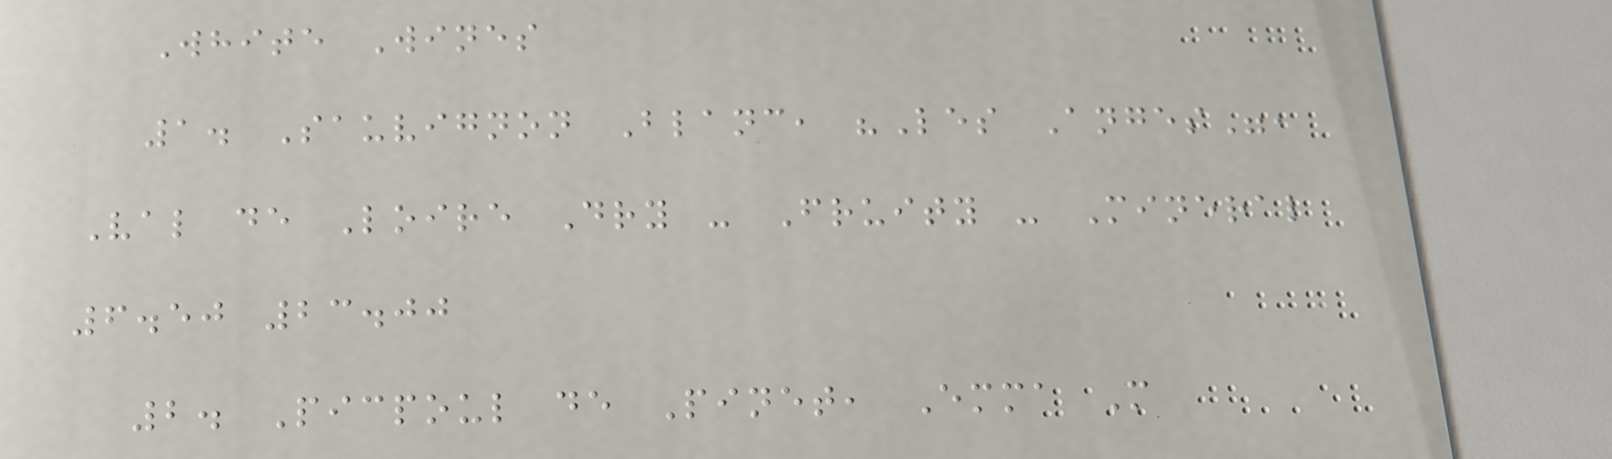White Wines
1. Sauvignon Blanc, "Les Anges",
Val de Loire Dry - Fruity - Mineral
6.50 23.00
2. Picpoul de Pinet, Emma M
